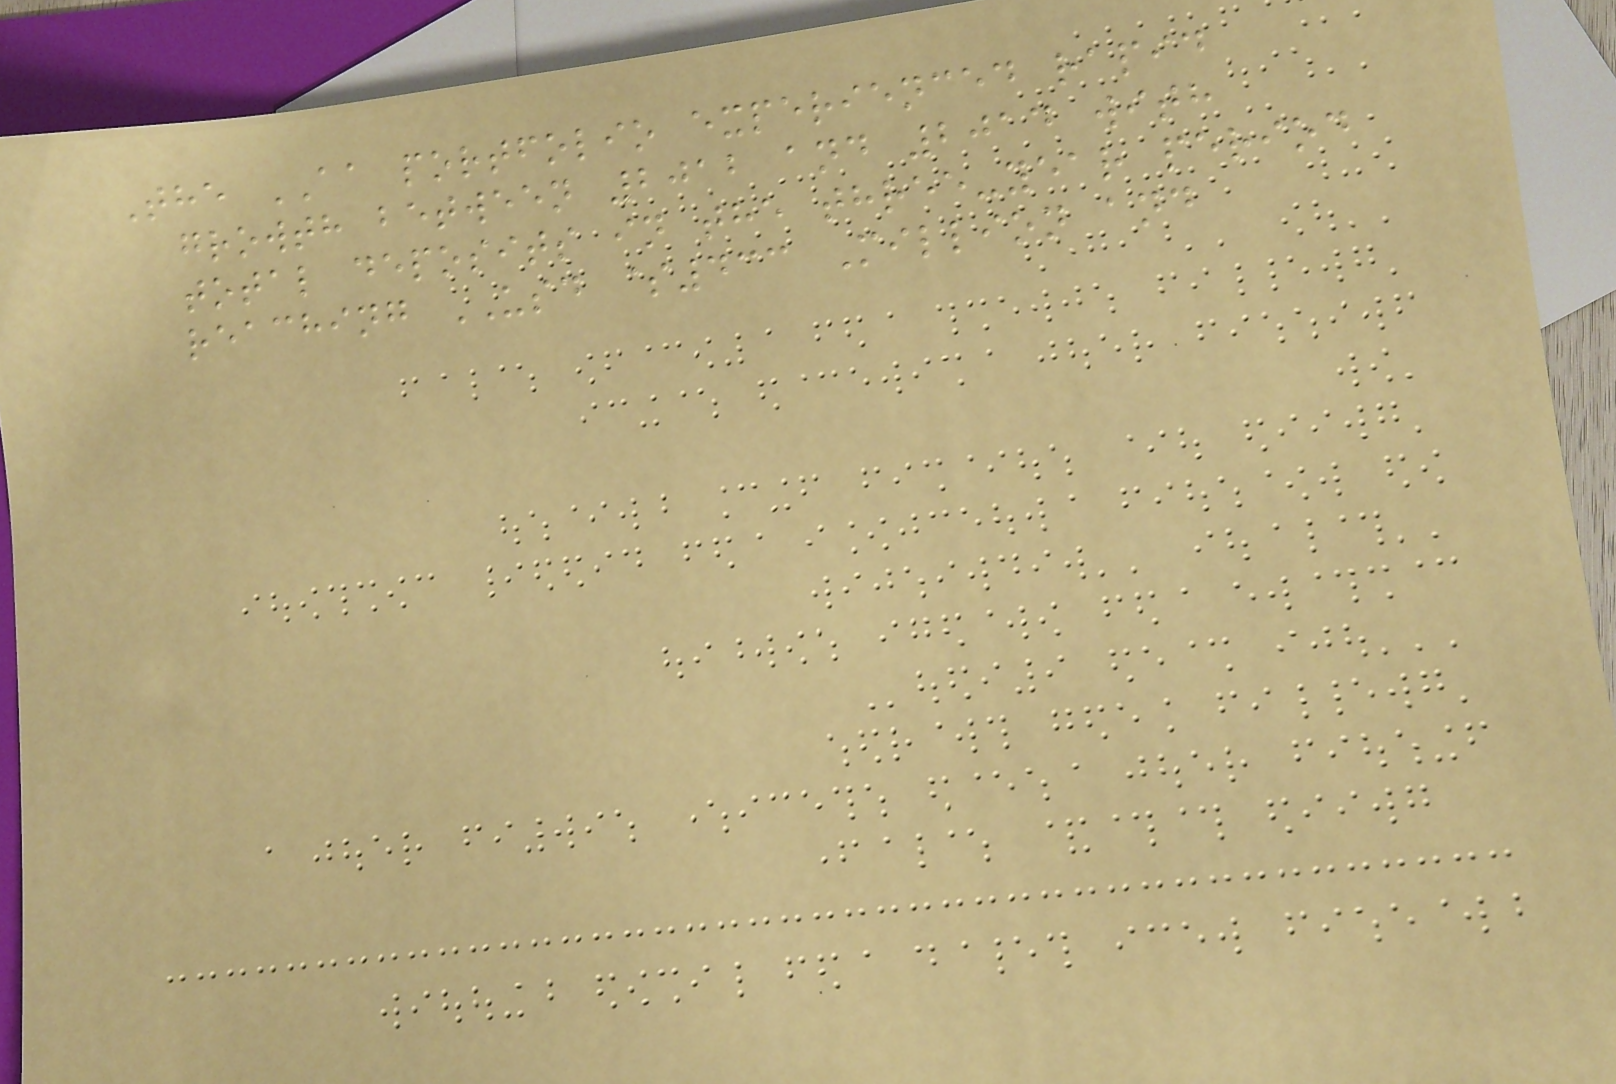The AA portfolio experienced rapid
growth between 2012 and 2014 with
total deposits in the three-year period
reaching USD $433 Million and
